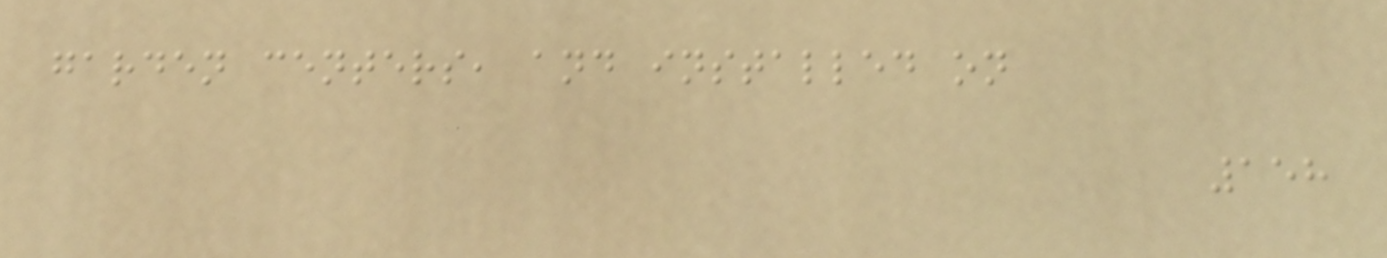garden centers, and installed on
158
